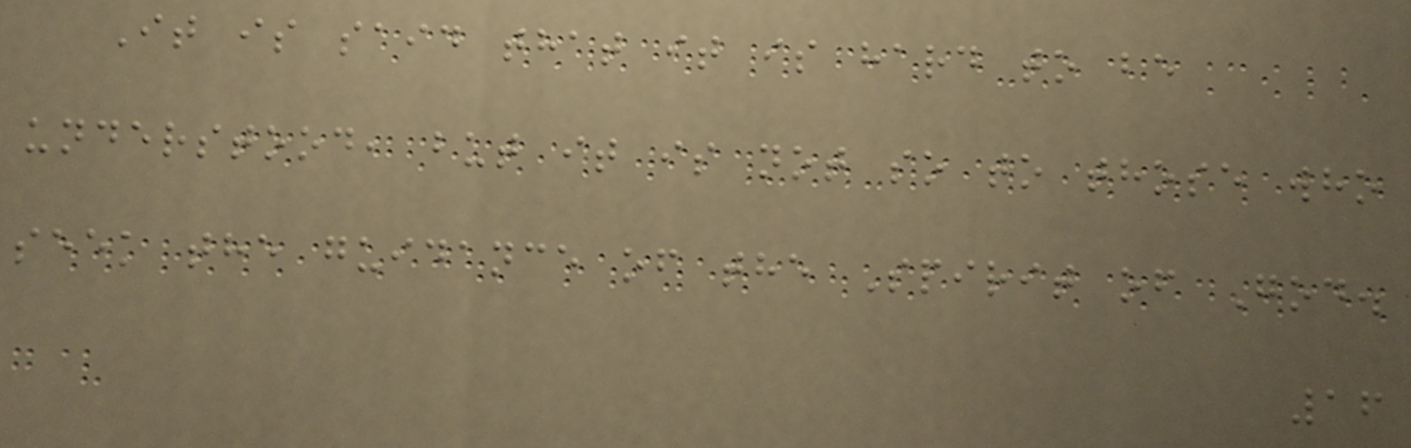It is said that it is hard to be
understood, but it is not so to those who
seek the guidance of the Spirit of God.
16
